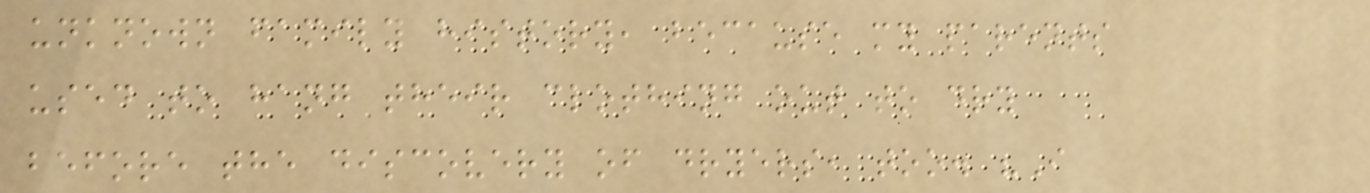unknown family history, because my parents
used to hang their clothing out to dry
before the discovery of dryers, too. "I
